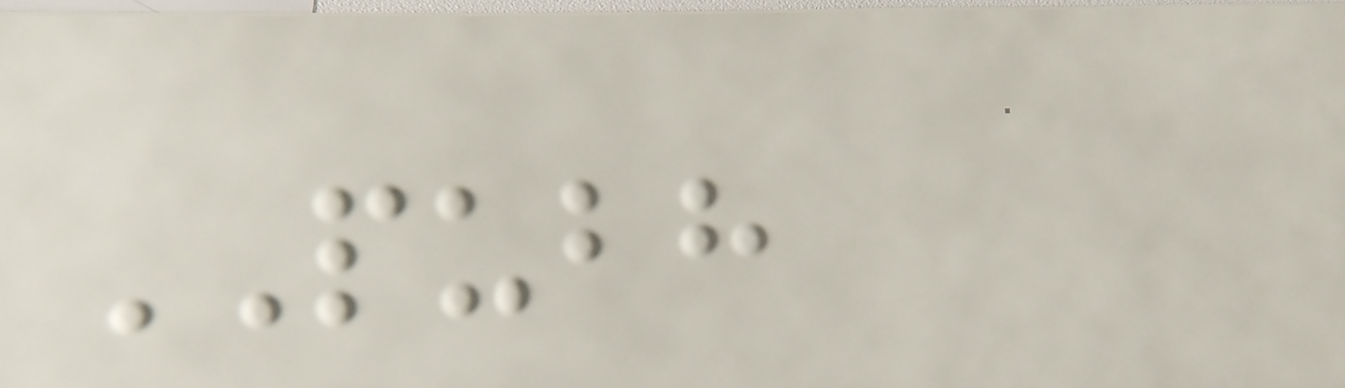PUBH
